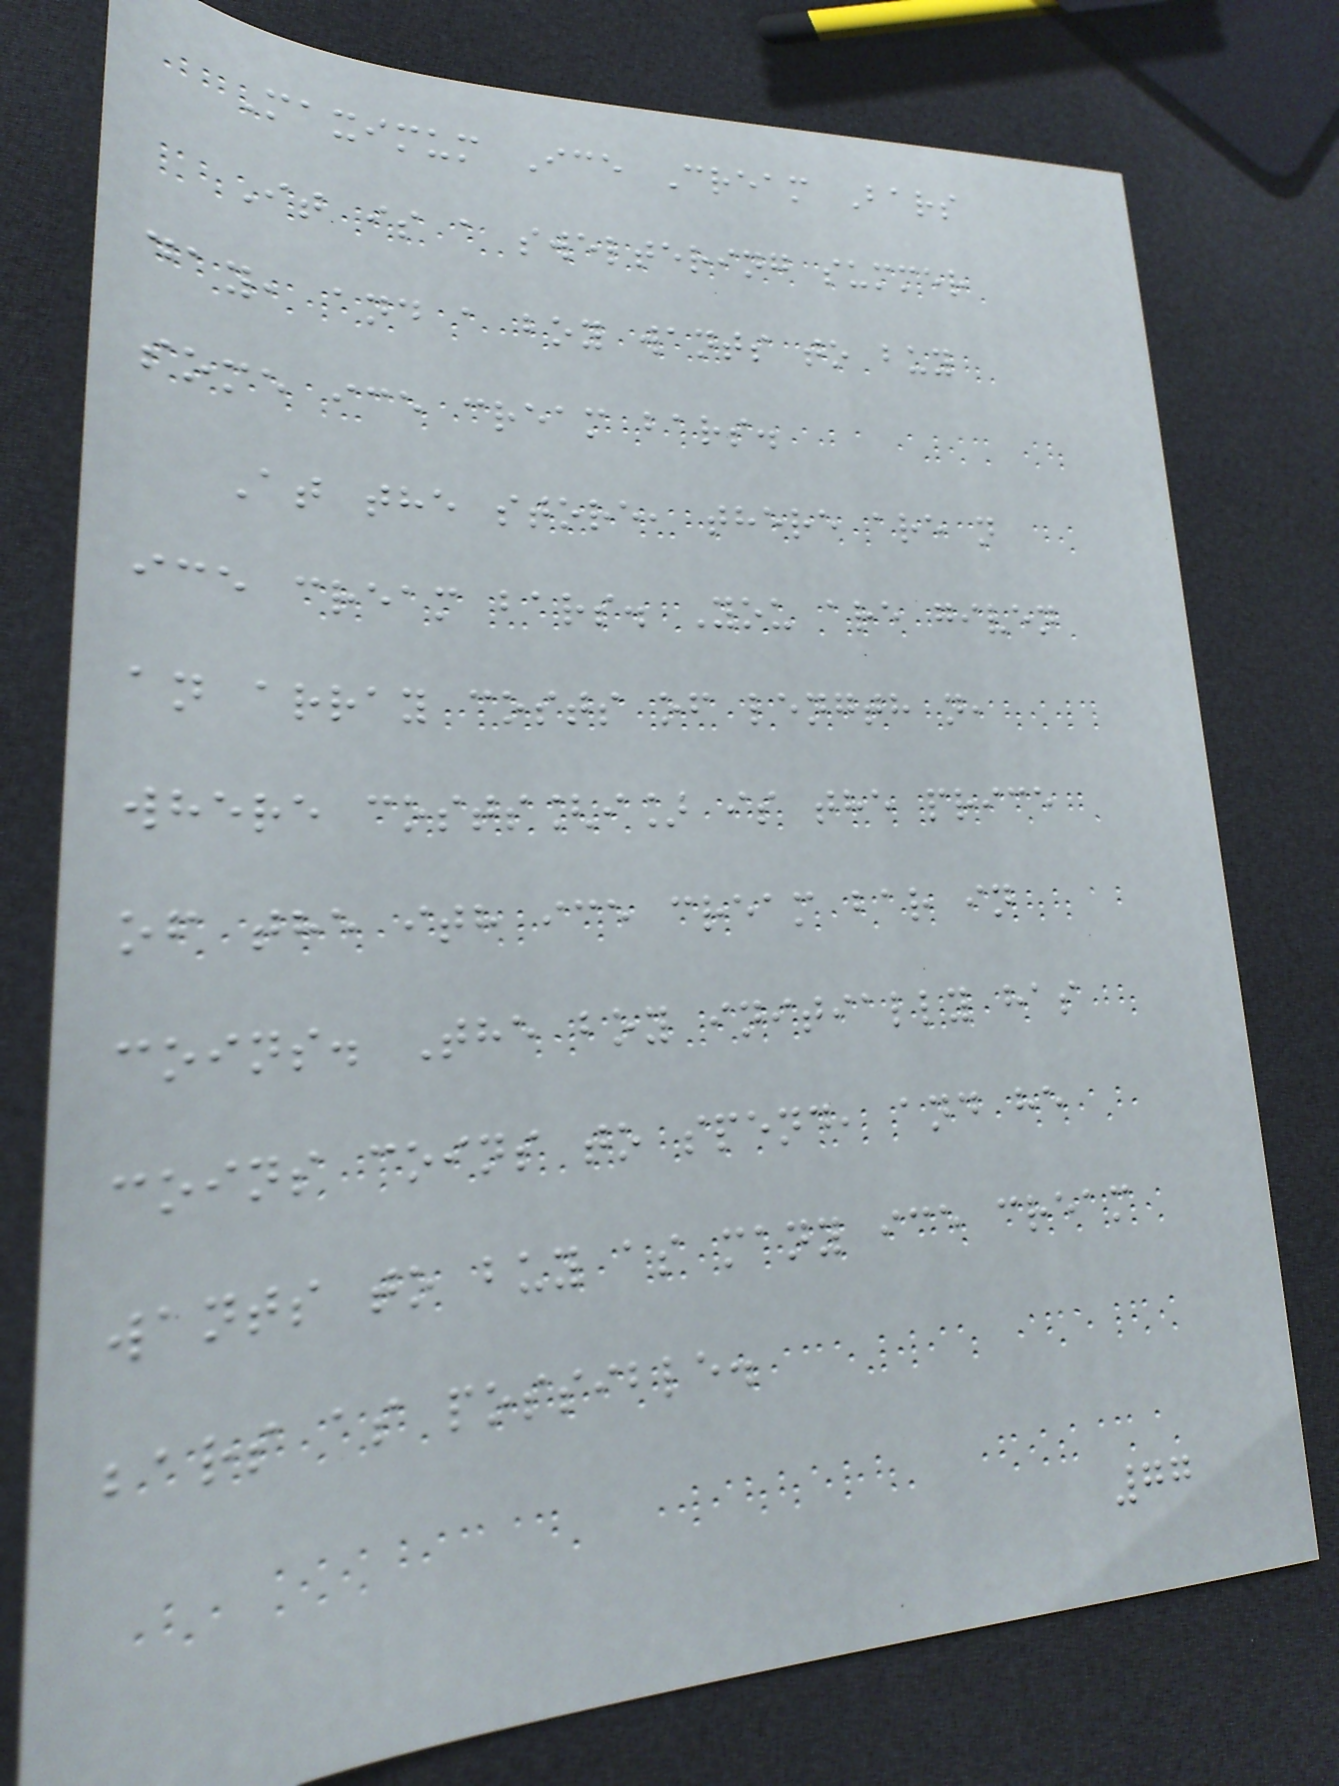Maximum Ice Cream Bars
It is a sweltering summer
day, and a boy wants to buy
some ice cream bars.
At the store, there are n
ice cream bars. You are given
an array costs of length n,
where costs[i] is the price
of the ith ice cream bar in
coins. The boy initially has
coins coins to spend, and he
wants to buy as many ice cream
bars as possible.
77
